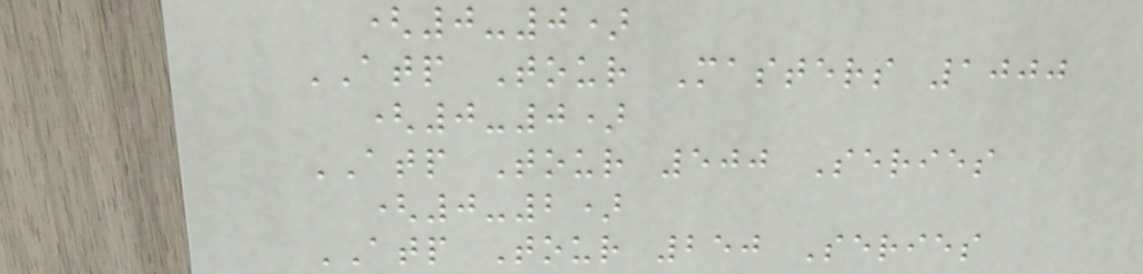(0-0)
ATP Tour Masters 1000
(0-0)
ATP Tour 500 Series
(0-2)
ATP Tour 250 Series
